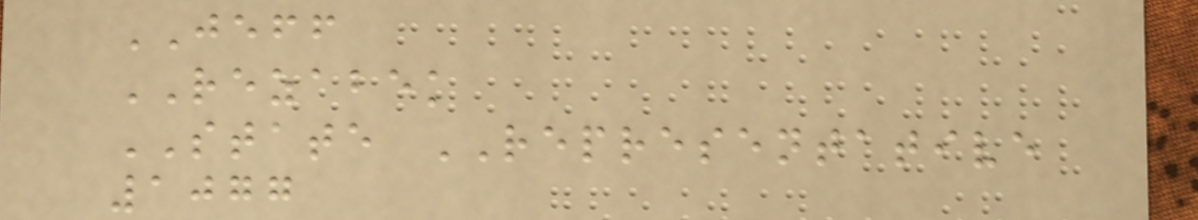JEFF
REZABEK
STATE REPRESENTATIVE
1077
